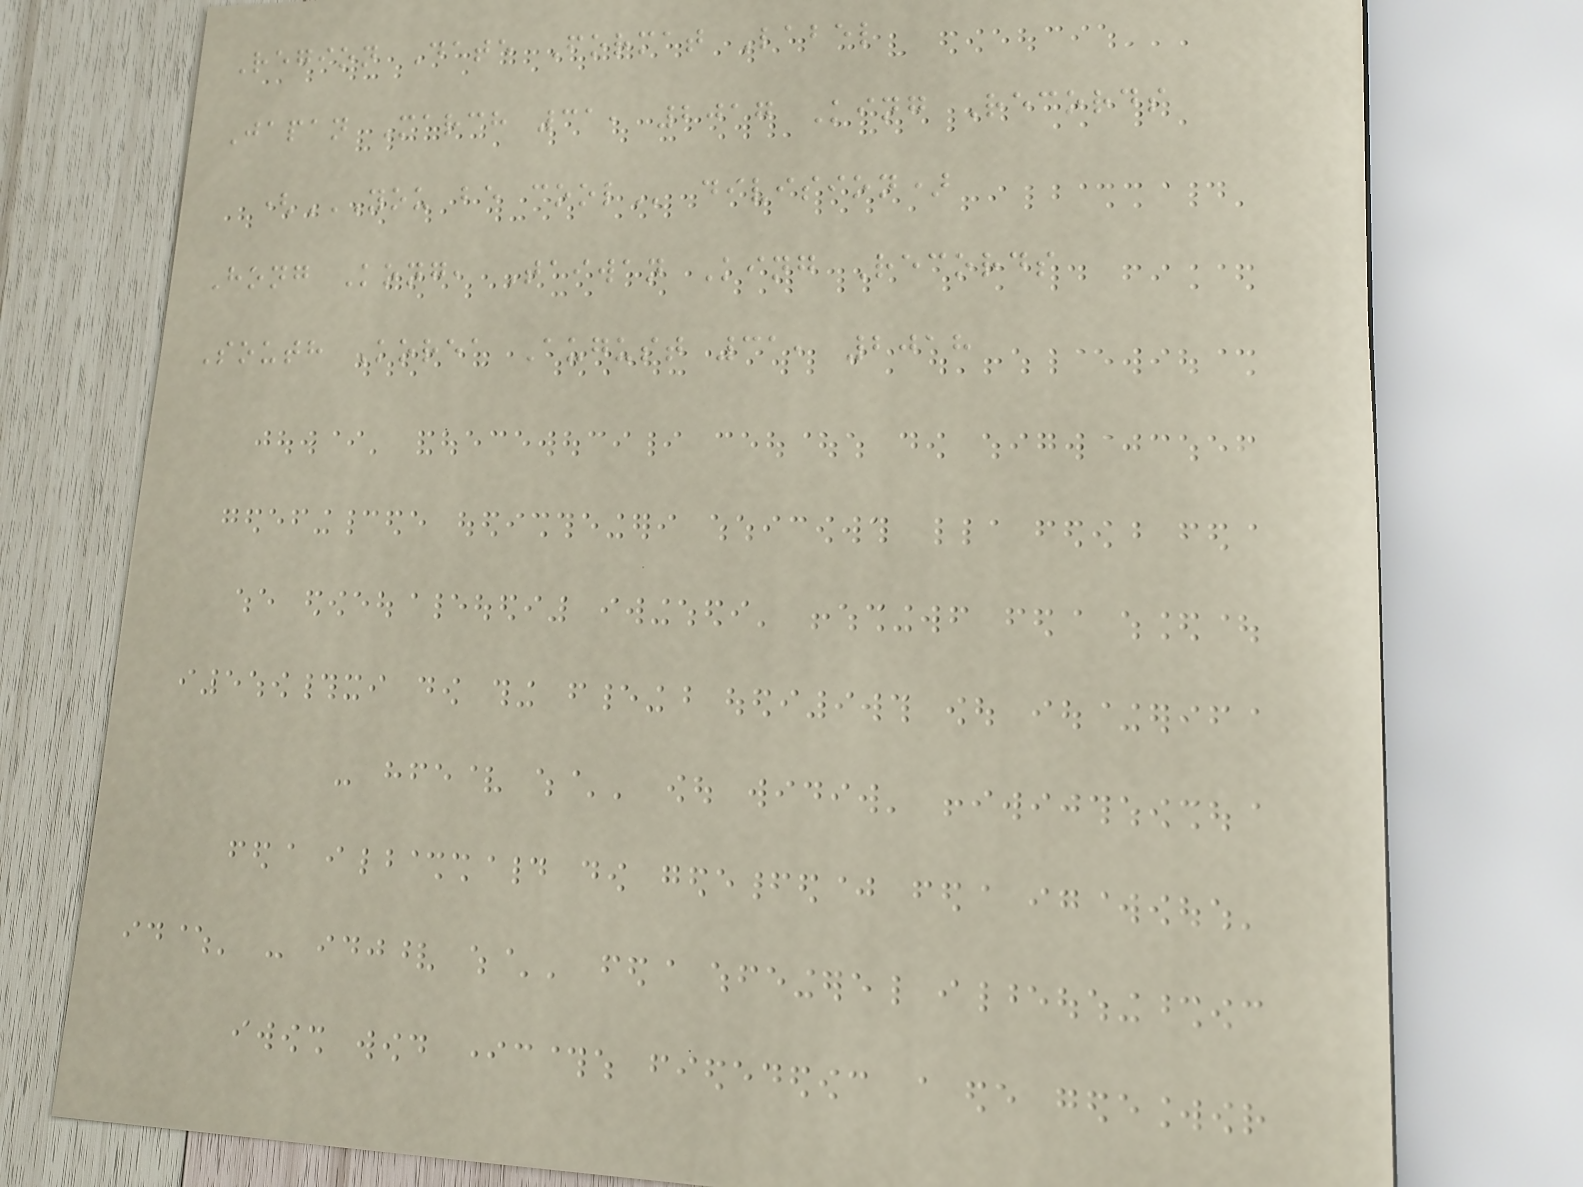Region Date Format Label
Japan March 31, 2017 King Records
(YOU BE COOL division)
Hong Kong, Taiwan King Records
South Korea August 31, 2018
